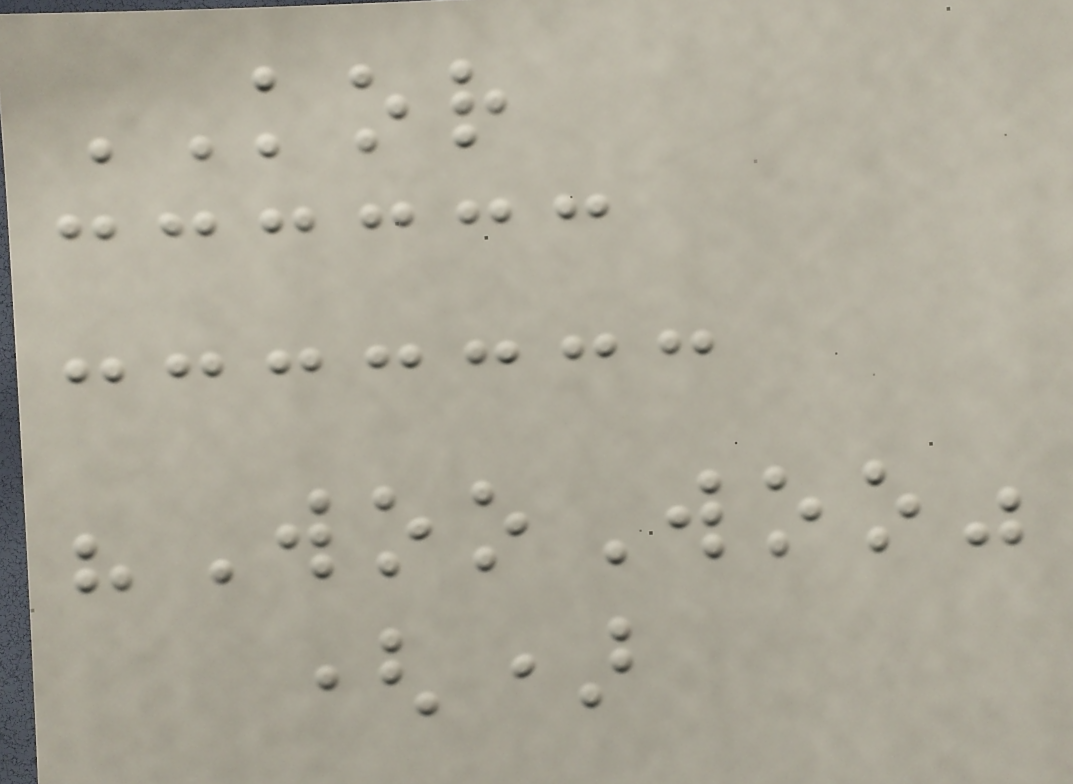KOR
"WooWoo"
()
